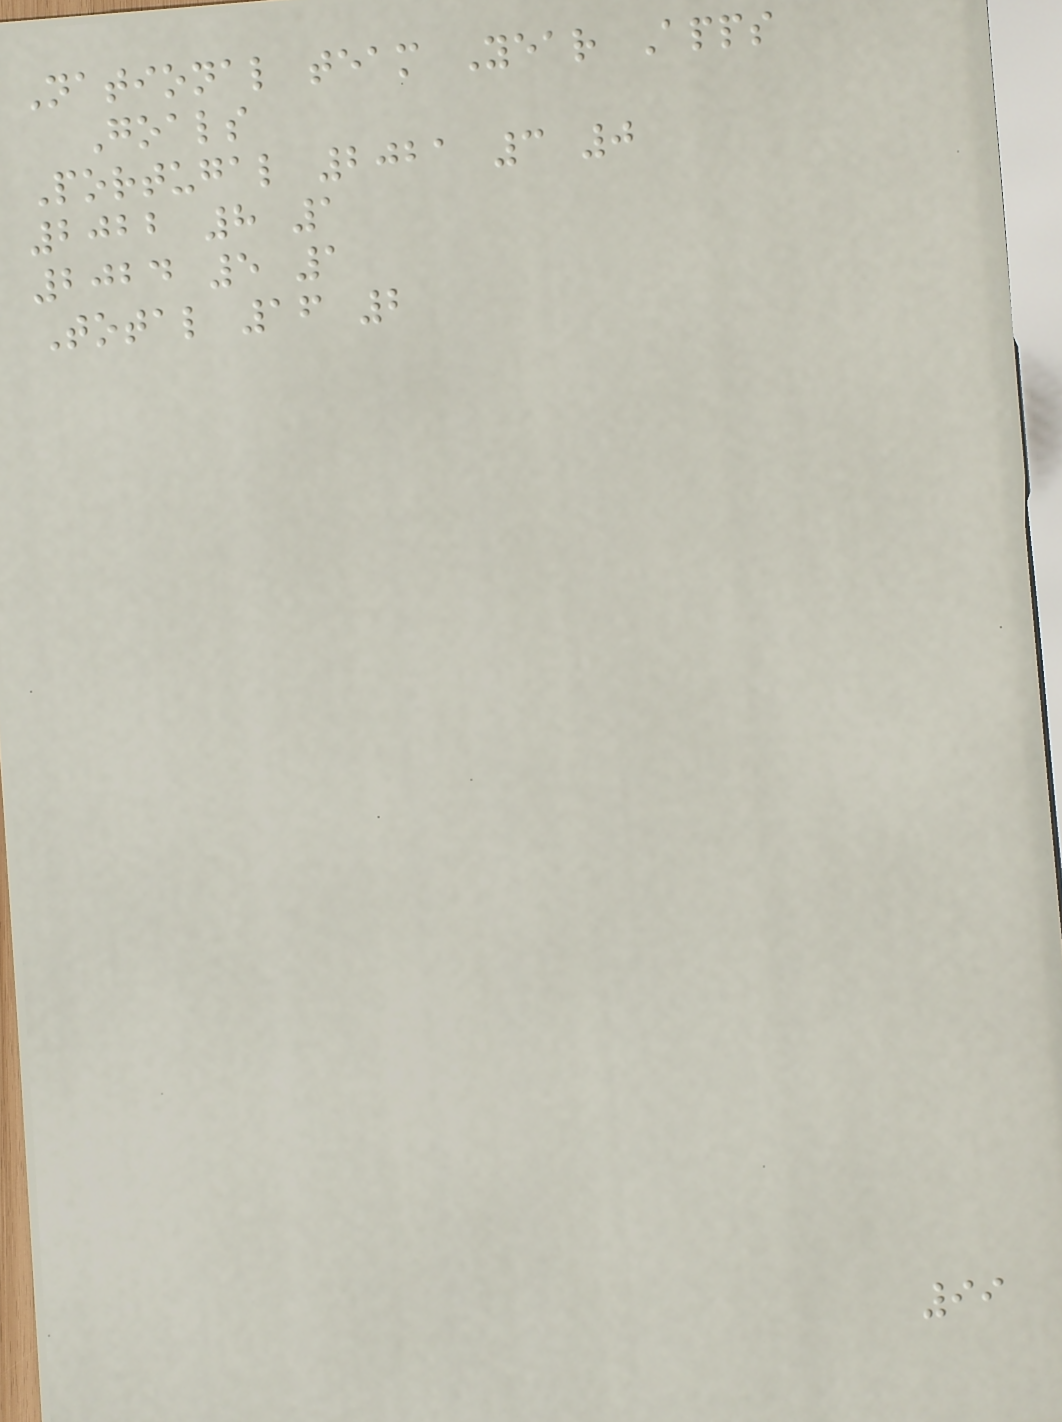National team Year Apps
Goals
Portugal 2021 3 0
2022 8 1
2024 5 1
Total 16 2
99
